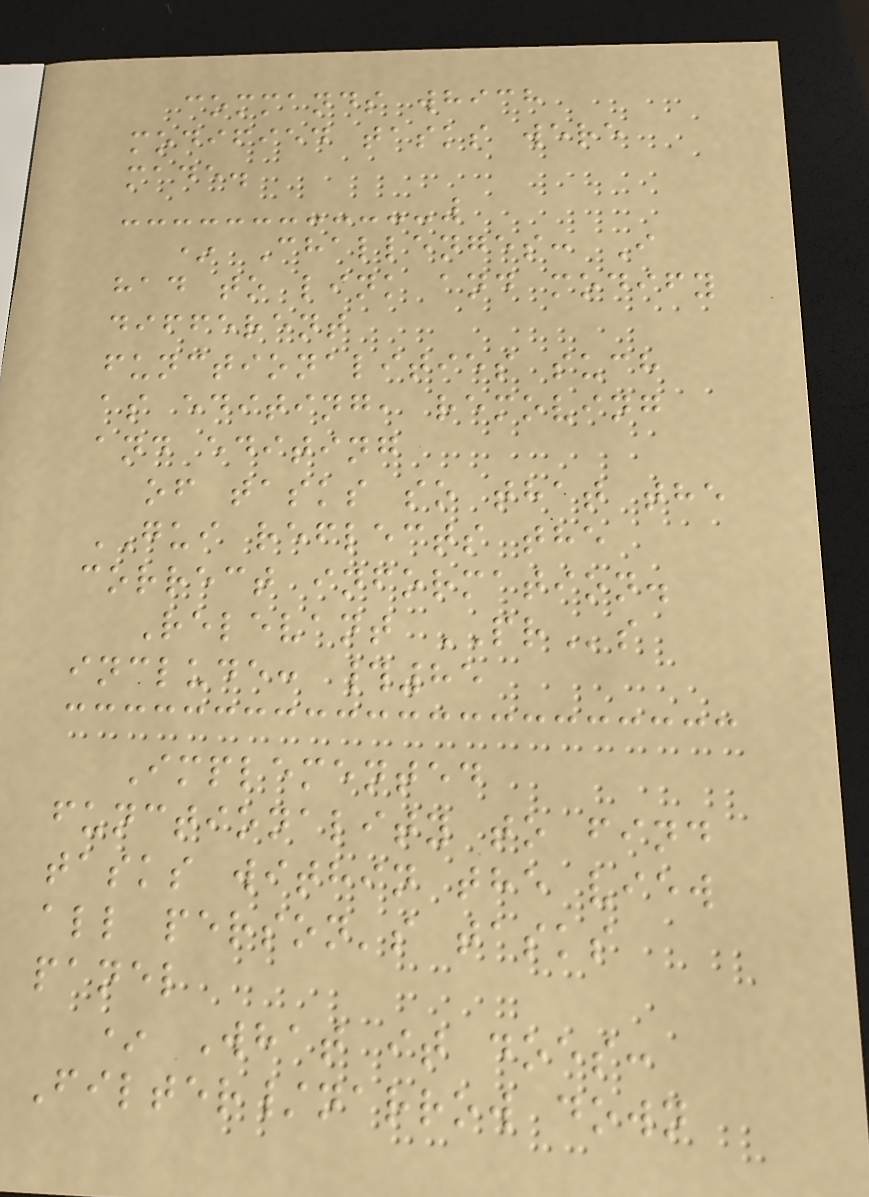commands which
modified tasks were
made.
* Challenges: I
had to link and modify
different
functionalities such
as editing, removing
and editing
of tasks so that the
GUI reflects the
correct information.
Relevant PRs
include: #85
Implemented
functionality to find
tasks within the view
all person's tasks
panel
* What it does:
Filter/narrow down
